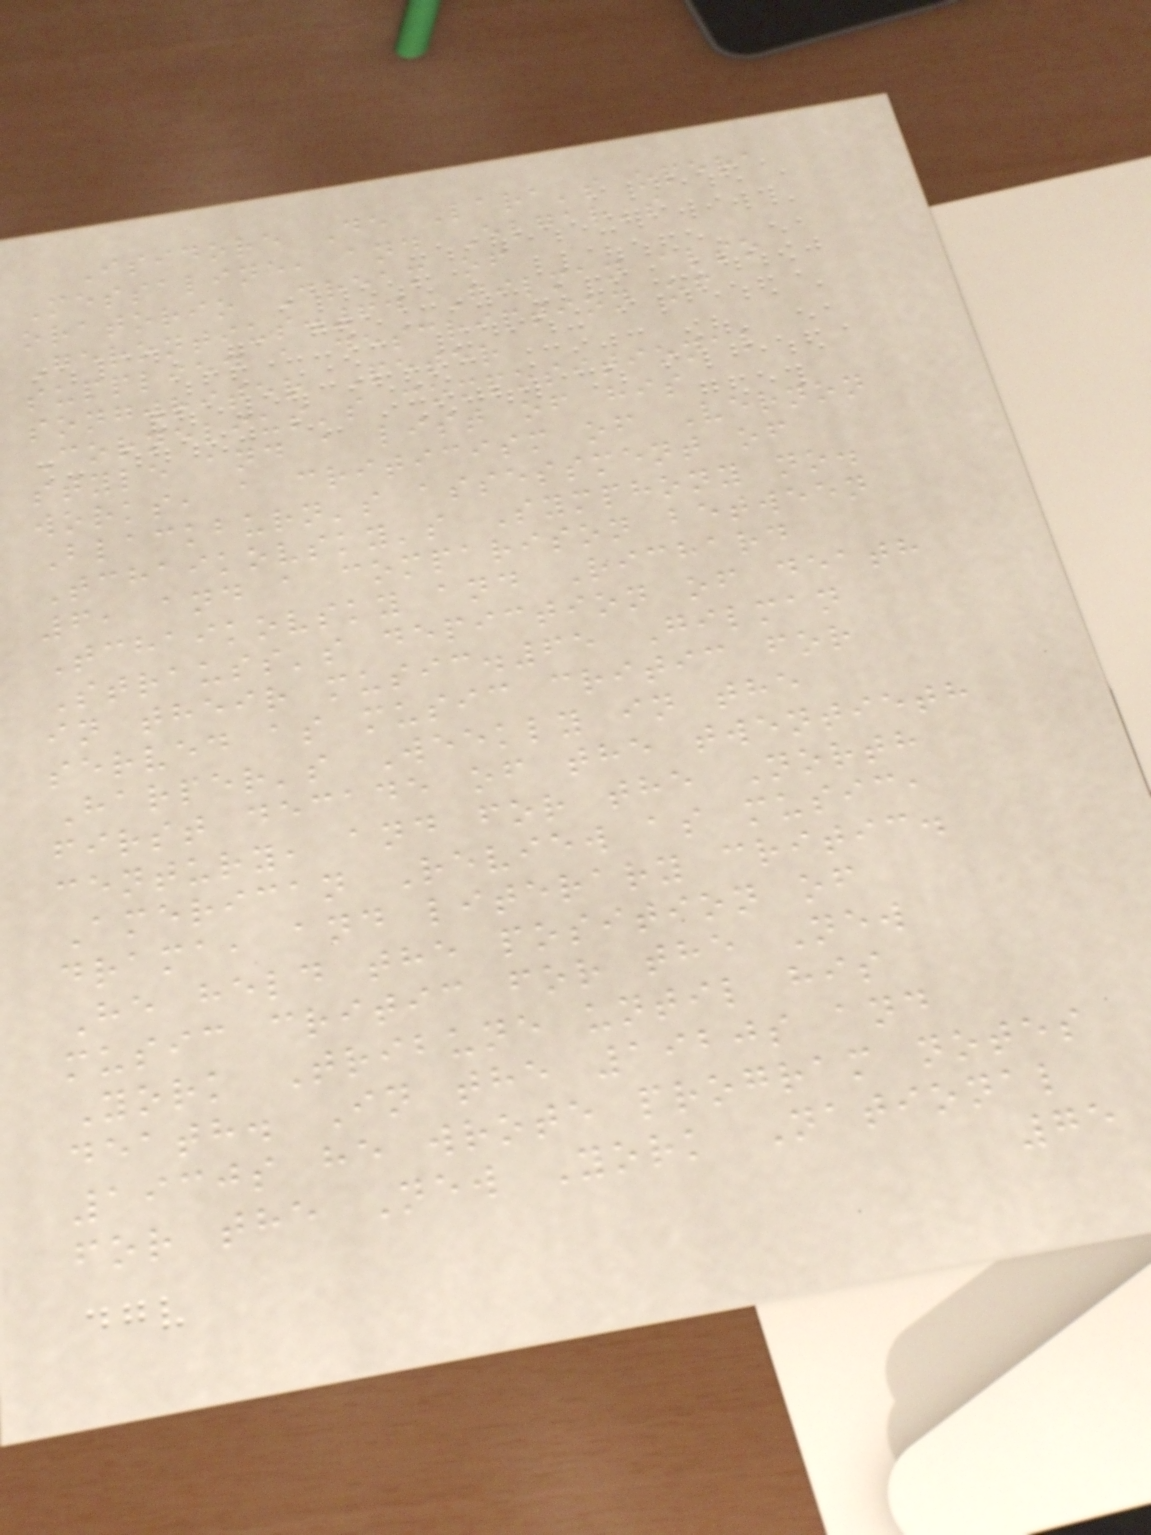Isidore De Lara's opera
Messaline, and Elgar's
oratorio Dream of
Gerontius.64 Gilman also
supplied a description of
songwriter Peter
Cornelius's compositional
style and a list of his
works, a criticism of Vernon
Blackburn's assessment of
Tchaikovsky's Symphony no.
6, and a comparison between
Tchaikovsky and Richard
Strauss's depiction of death
in their music.65 Gilman
served as music critic for
Harper's Weekly in the
first decade of the twentieth
century, and for the North
American Review as music,
drama, and literary critic.
He held the position of
music critic for the New
York Tribune until his
death. In the 1920s and
1930s he wrote program notes
for the New York National
75
